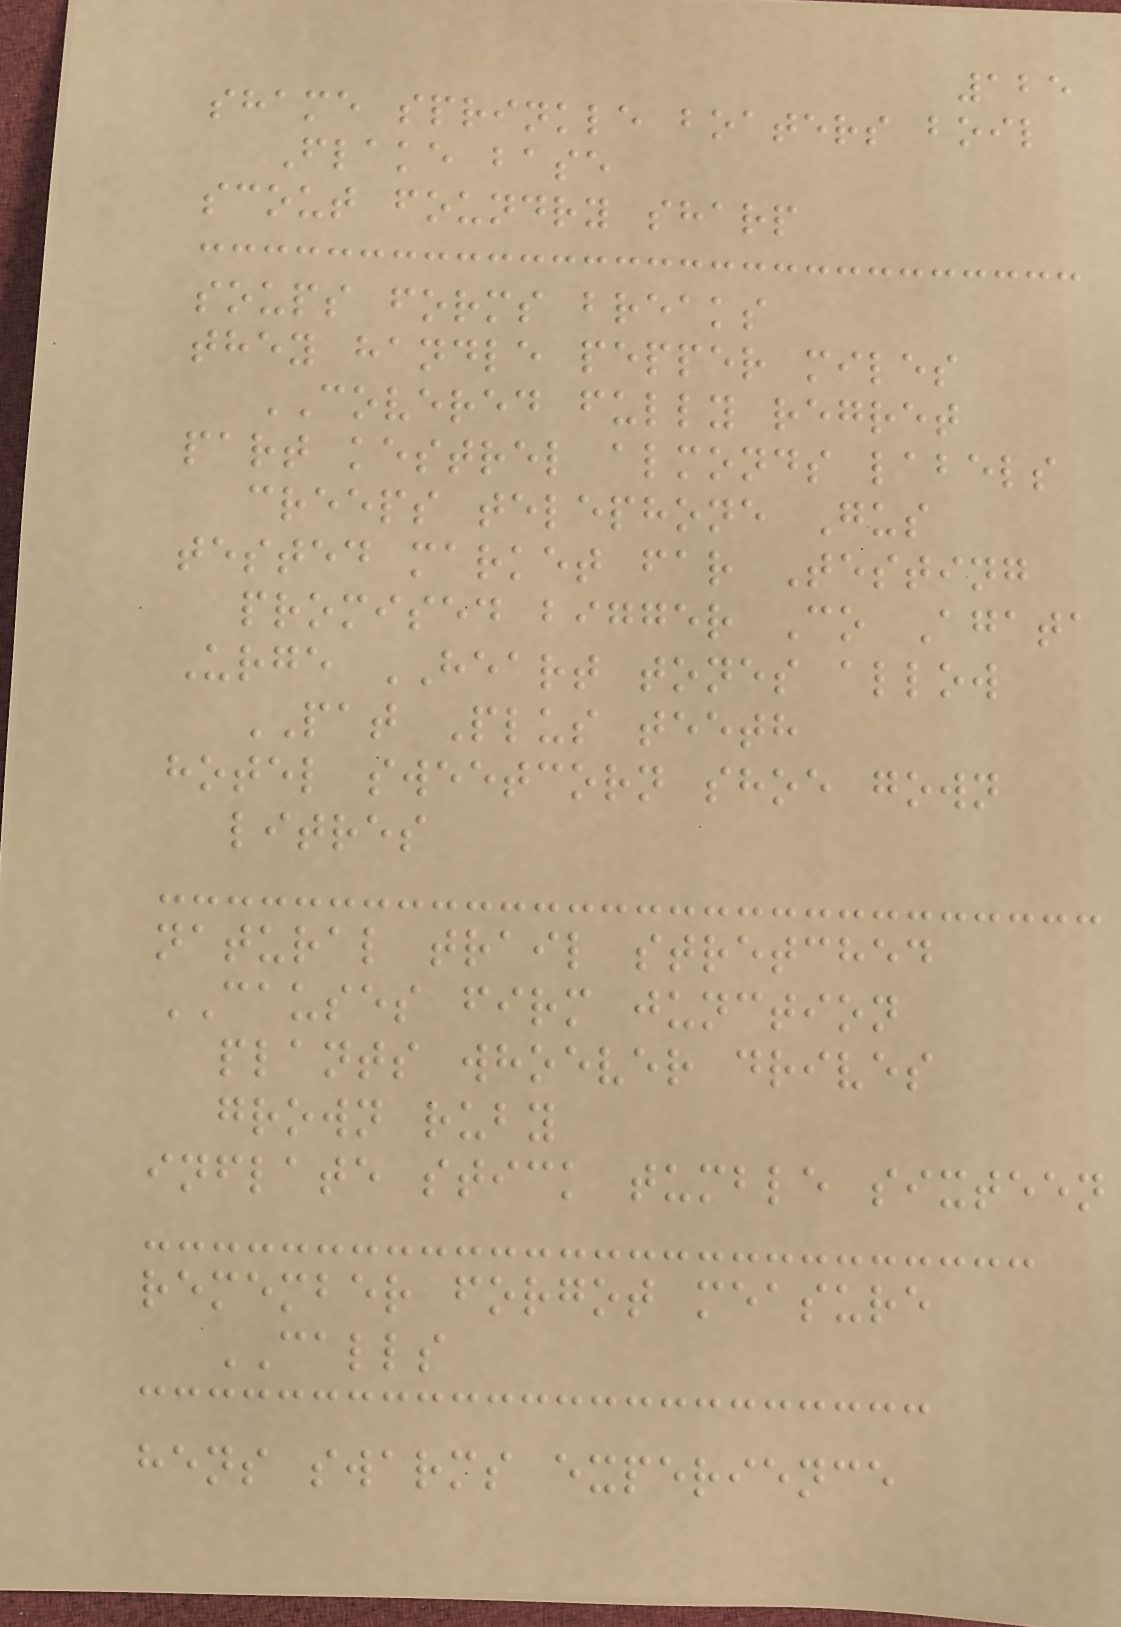125
shame sprinkle boaters boil
Flake base
scout foundry sharp
soups forms breaks
they handle pepper miles
COVERED fully regret
part kestrel almonds labels
creeps telephone Gus
tested market far Testing
promised bigger Co Agata
Urge HEART tones allow
PAT Plus teeth
hotel sweetcorn shoe gown
litres
natural trail stretched
CAUSES firm junction
plants whoever drives
grown ruby
inflate stick tumble sixteen
remember forgot measure
CALLS
hens swarms experience
